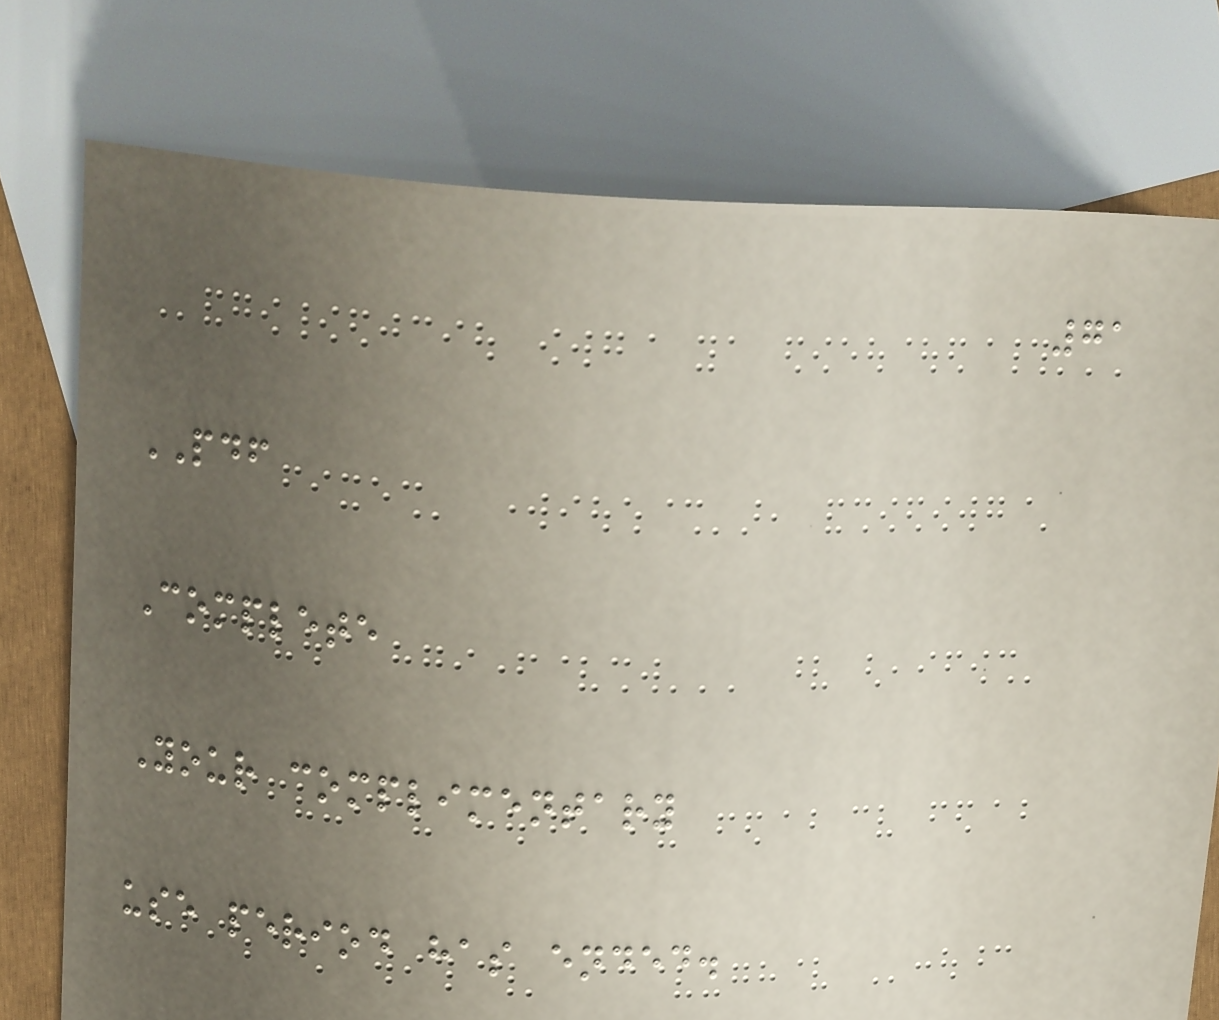71
PDF
Complete
Your complimentary
use period has ended.
